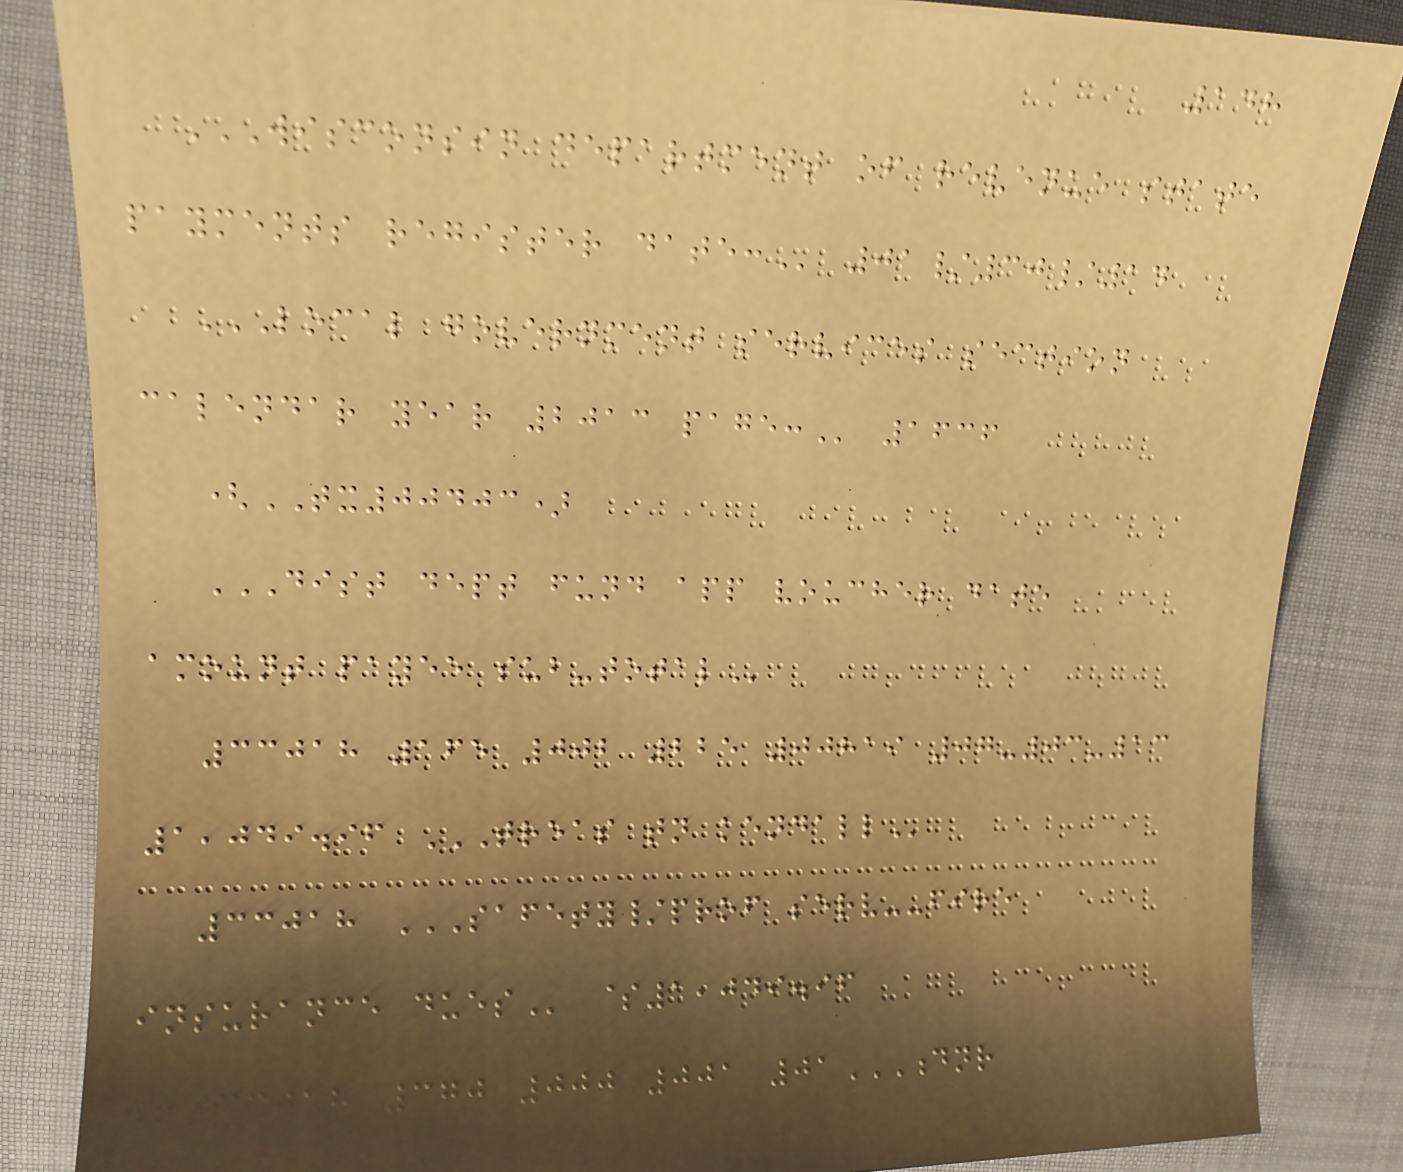148
WISCONSIN DEPARTMENT OF REVENUE STATE
PAYMENTS REGISTER DATE: 01/30/14
LOCAL GOVERNMENT SERVICES SECTION
CALENDAR YEAR 2013 PAGE: 1636
(TX00403)
DIST DEPT FUND APP VOUCHER DATE
AMOUNT PAYEE SUB-TOTAL
33018 165 002 225 00819 07-03-13
1,049.96 TREAS TN KENDALL
33018 SAFETY/PROF SERV--FIRE
INSURANCE DUES $1,049.96
33018 370 000 001 01DNR
